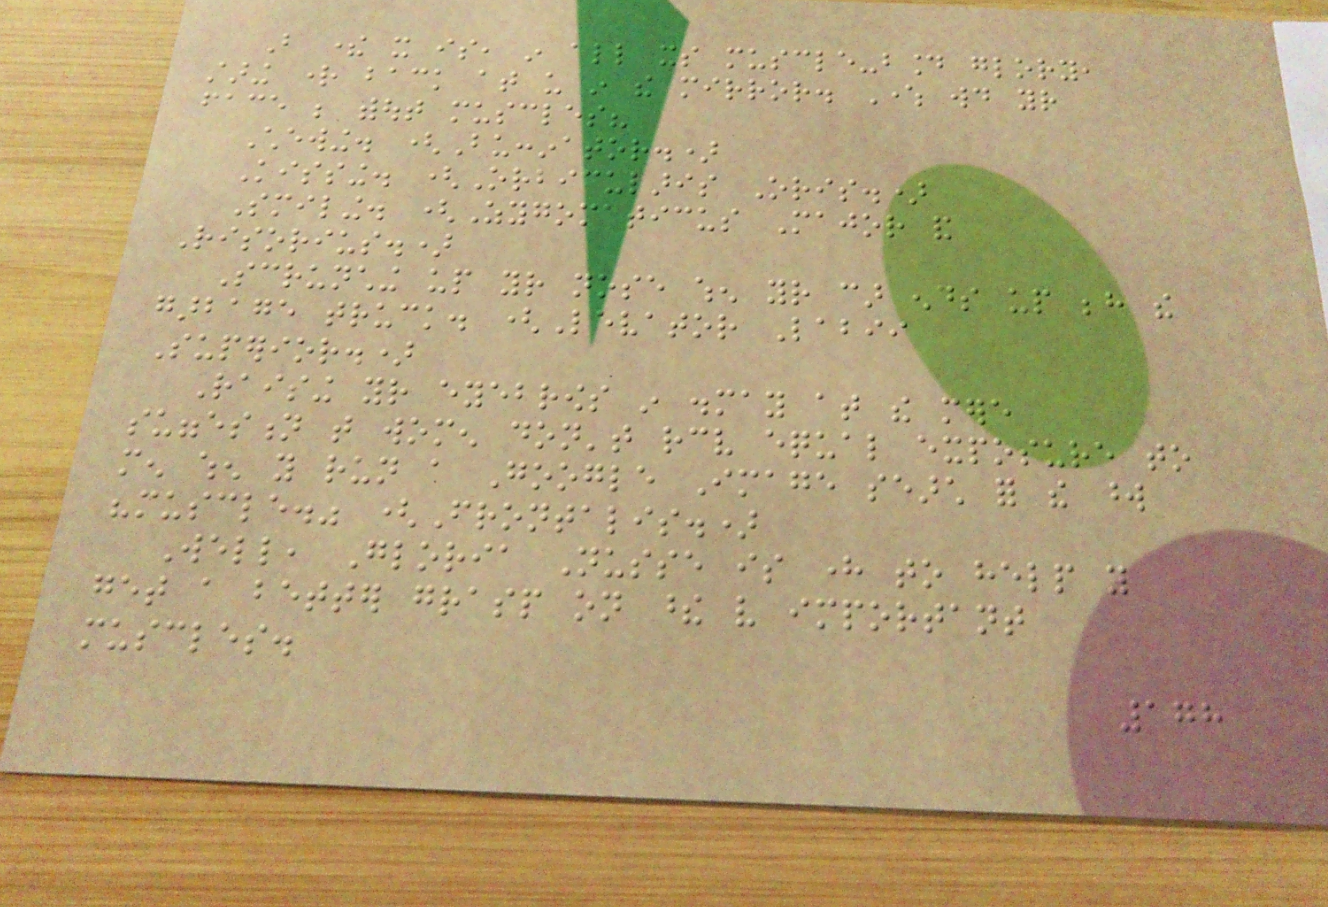But there it is, in all its muscle-bound glory,
staring right back at us in the mirror. Where would your
face be without muscles?
Chewing. (Buccinator.)
Kissing. (Orbicularis Oris.)
Smiling. (Zygomaticus Major and
Risorius.)
Scrunching up your nose when your car ends up behind the
garbage truck. (Levator Labii
Superior.)
Raising your eyebrows in dismay at the mere
suggestion that women don't receive equal exposure to
men when you run a Google Image search for the word
"muscle." (Frontalis.)
Well, Gloria Nusse is here to help you
get a better grasp on these very important
muscles.
178
